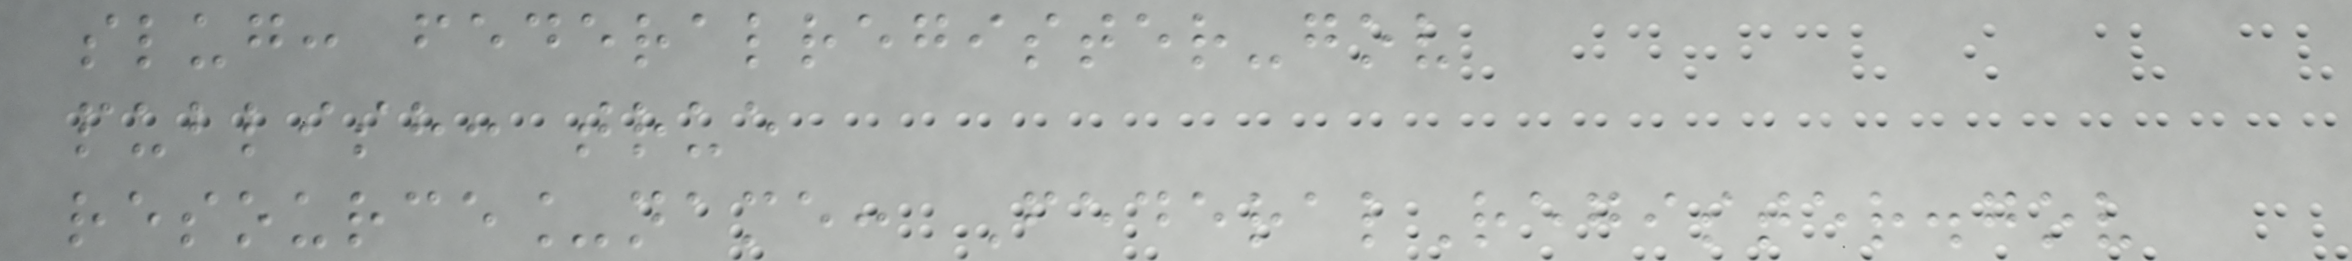slug: federalregister-gov
publish: true
resource_name: FederalRegister.gov
